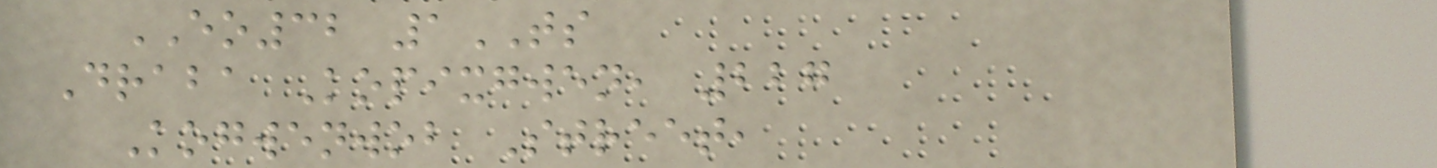EO32 1TS
Draba Kopixgwen, 227
Kogwenwob Street,
